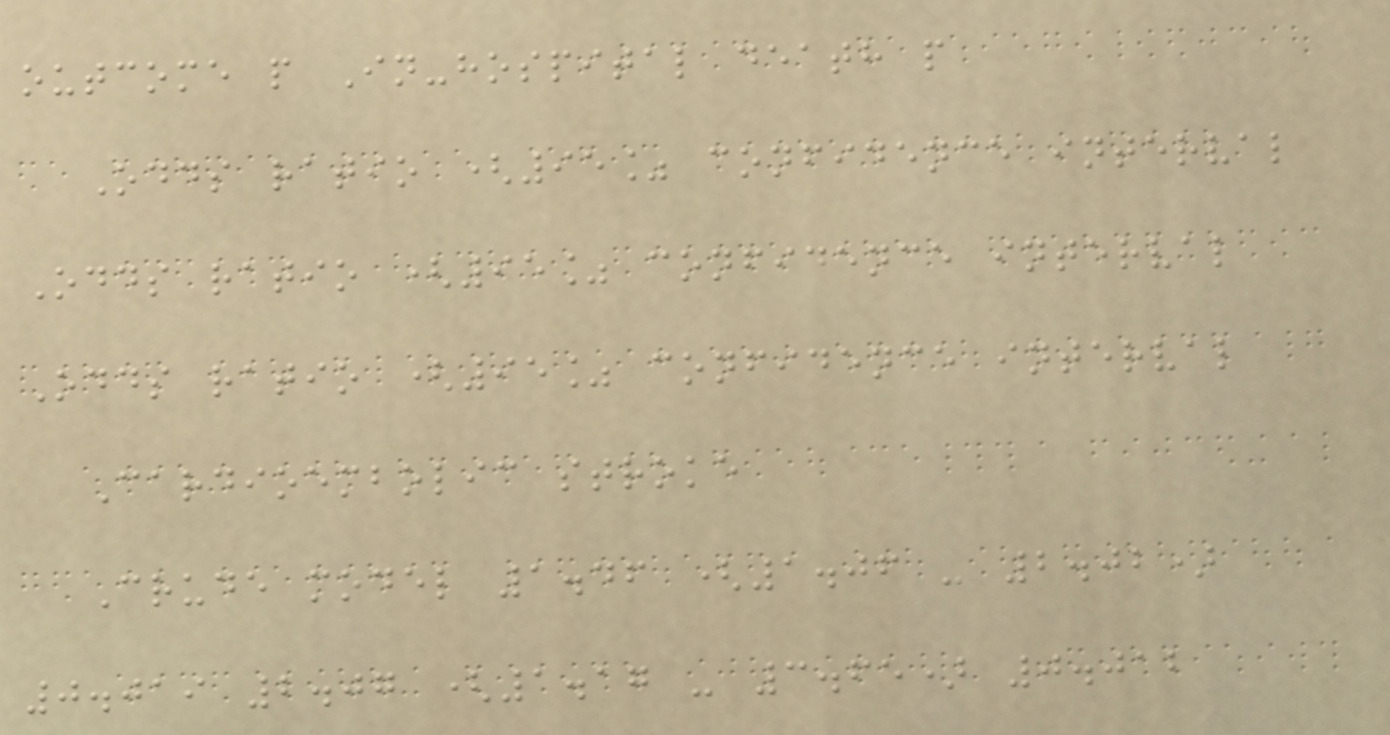outcome p In-hospital death p
Odds ratio (95% confidence interval
Odds ratio (95% confidence interval
Odds ratio (95% confidence interval
Cardioembolic stroke
Crude model 1.46 (1.06 - 2.02)
0.019 2.07 (1.17 - 3.65) 0.012
